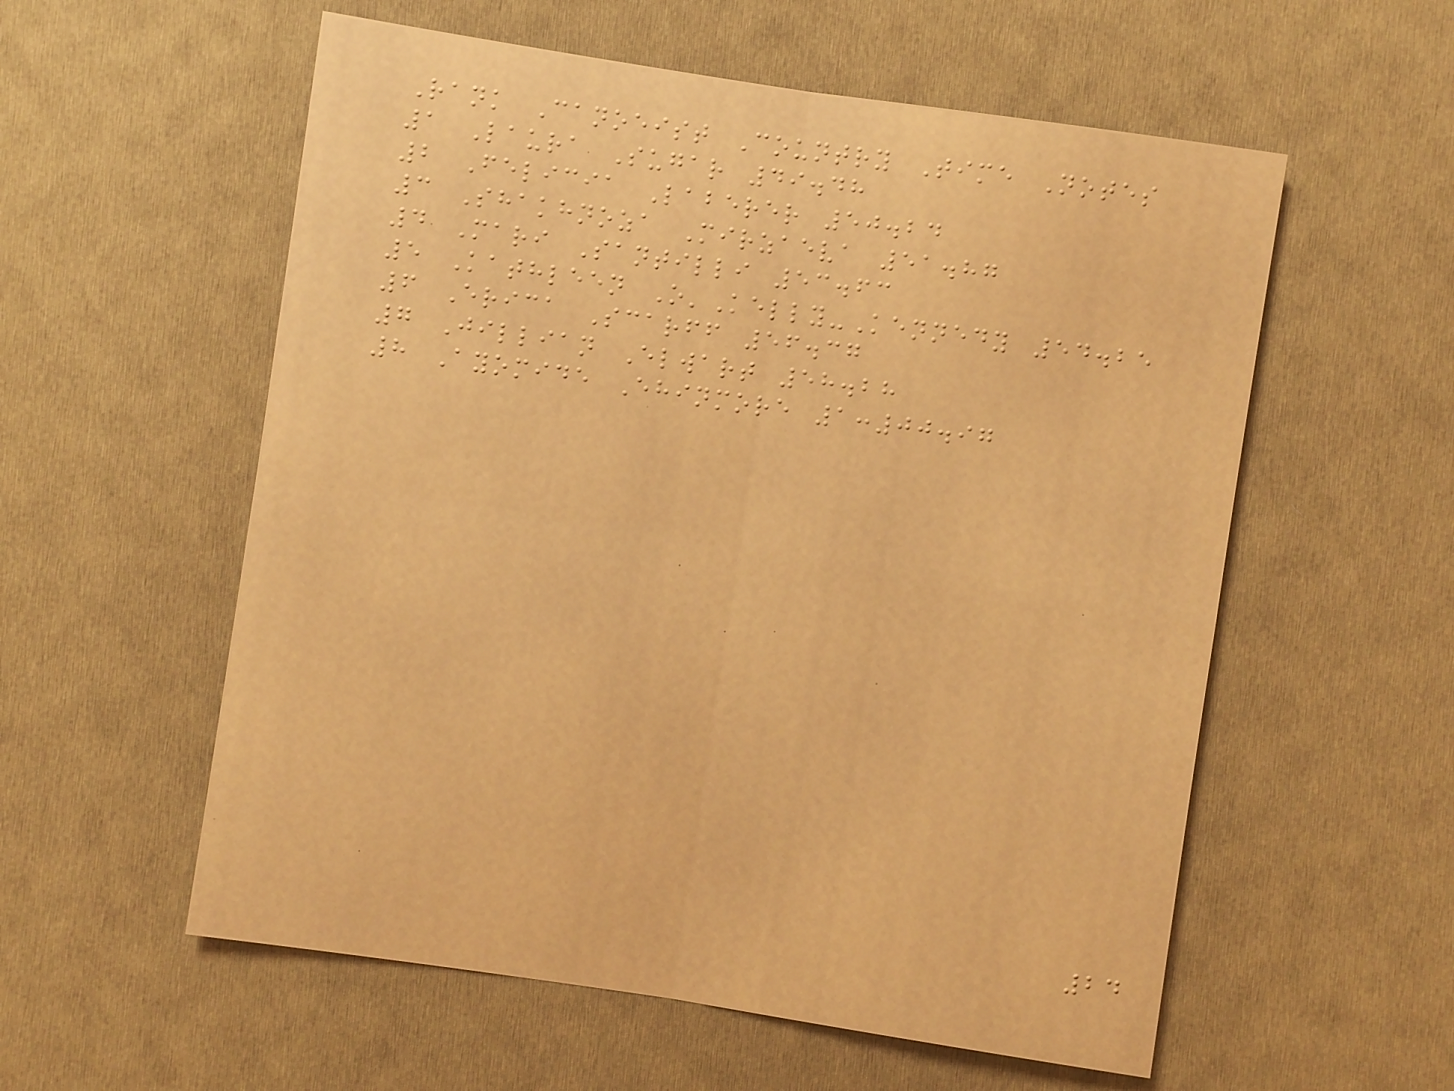Rank Canoeist Country Time Notes
1 Laura Sugar 49.48
2 Felicia Laberer 50.24
3 Shakhnoza Mirzaeva 51.87
4 Mari Santilli 53.63
5 Kathleen O'Kelly-Kennedy 54.25
6 Erica Scarff 56.37
7 Jillian Elwart 58.28
8 Ayomide Ehinmore 1:00.97
24
